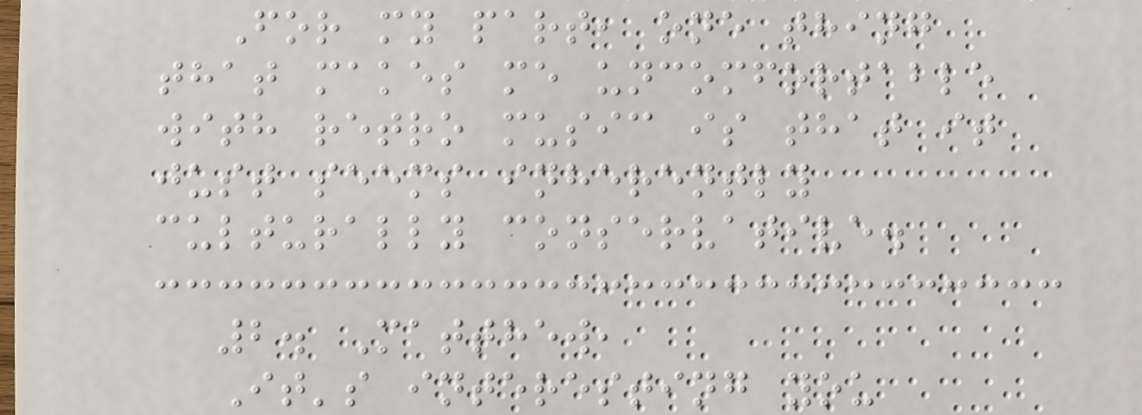For my part, one thing
that makes me uncomfortable
with retro music is that it
just seems inherently
culturally conservative.
2. Matthew,
It's interesting you
